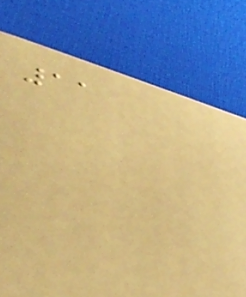11
